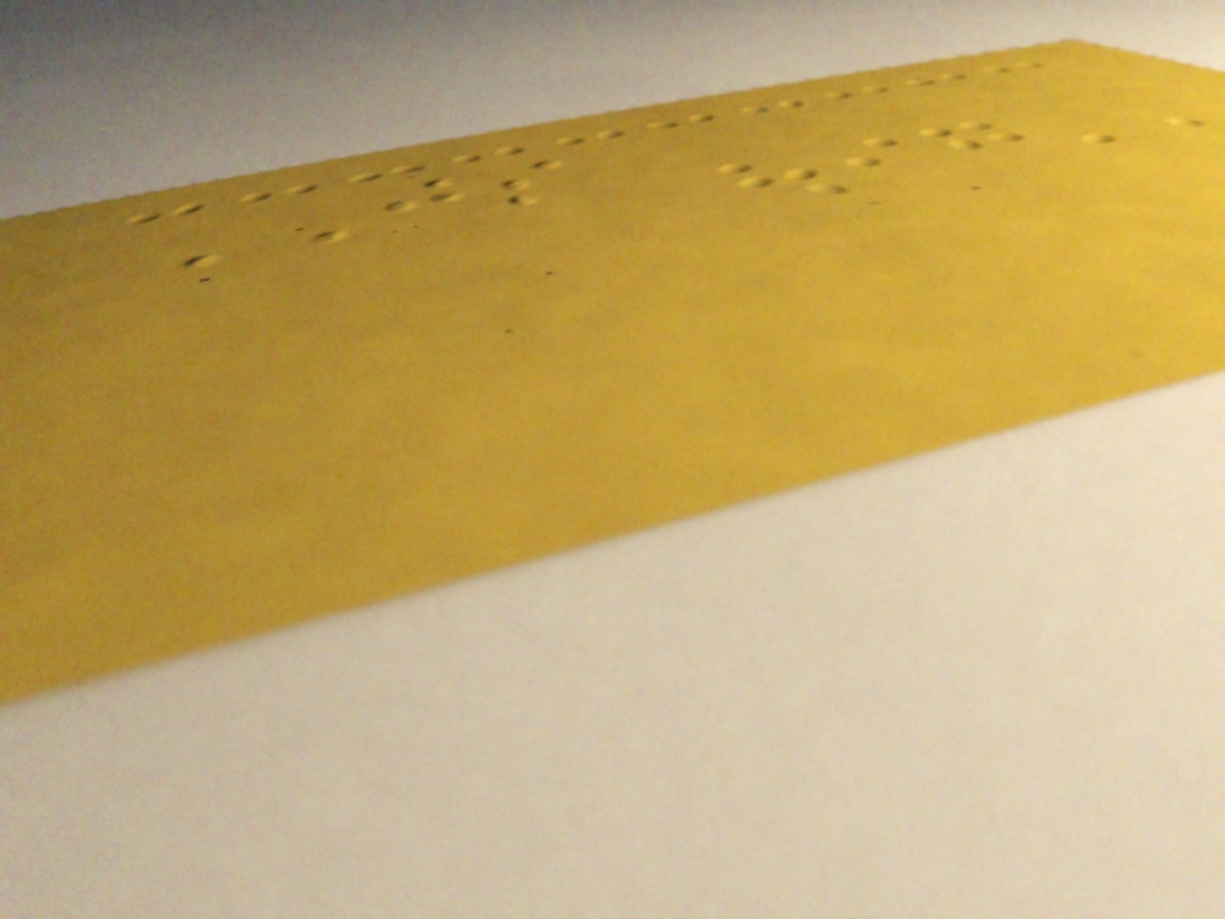JS
